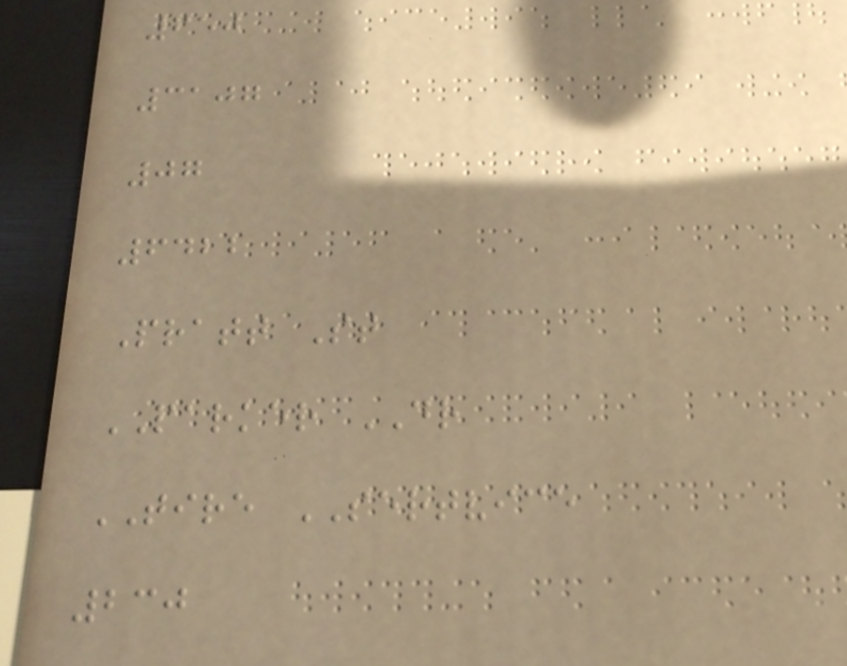650
3107
07
6422
Pratt St
PARKER DR
TIRE SERTVICE
230
